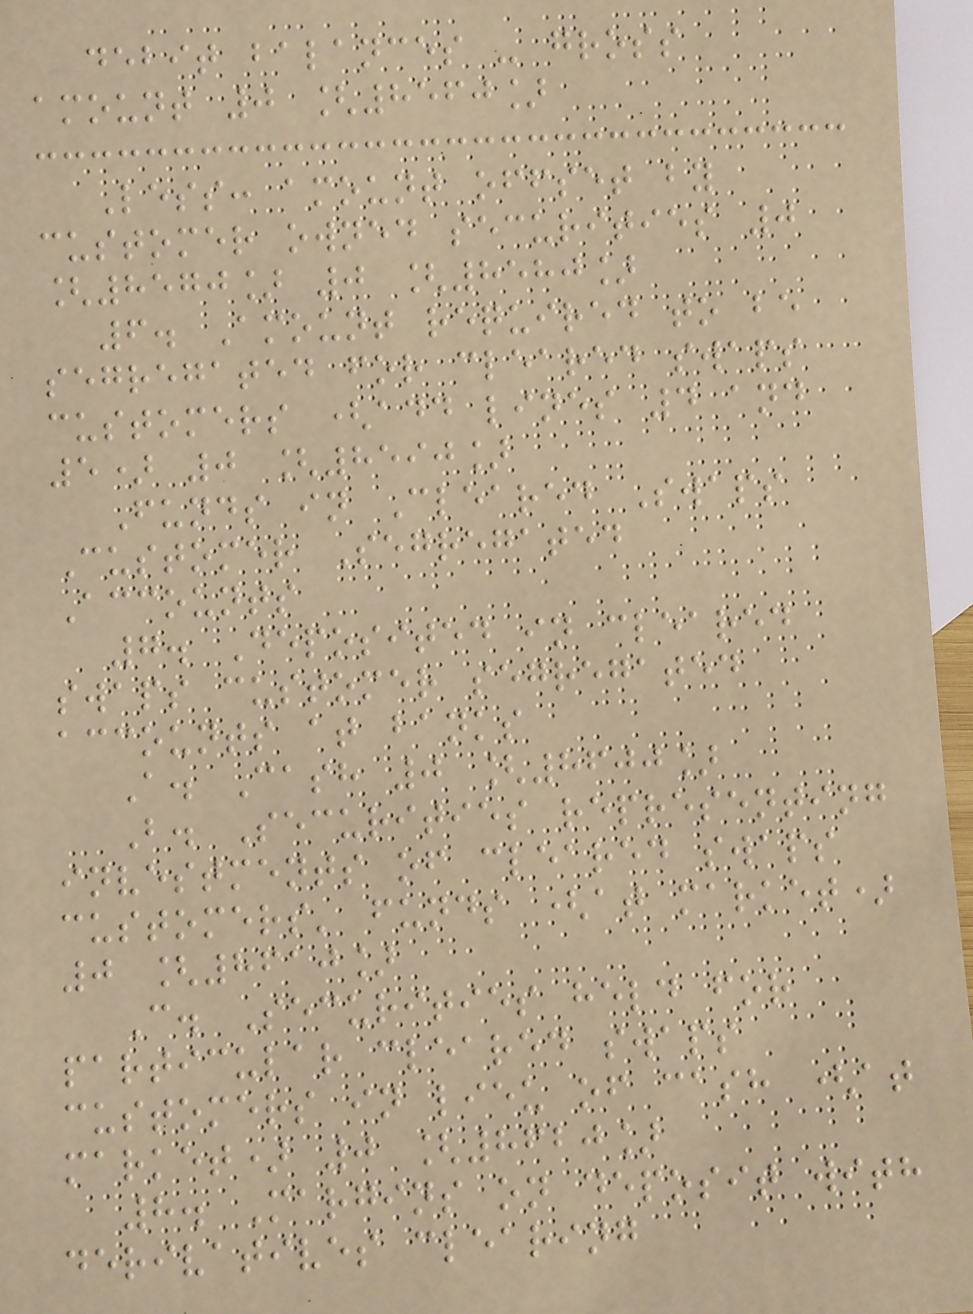debit balances - gross
amount 0 [8560]
Less: amount offset by
customer owned securities 0
[8570] 0 [8580]
6. Amount required to be
segregated for cleared swaps
customers (add lines 4 and
5) 0 [8590]
Funds in Cleared Swaps
Customer Segregated
Accounts
7. Deposited in cleared
swaps customer segregated
accounts at banks
A. Cash 0 [8600]
B. Securities representing
investments of cleared swaps
customers' funds (at market)
0 [8610]
C. Securities held for
particular cleared swaps
customers in lieu of cash (at
market) 0 [8620]
8. Margins on deposit with
derivatives clearing
